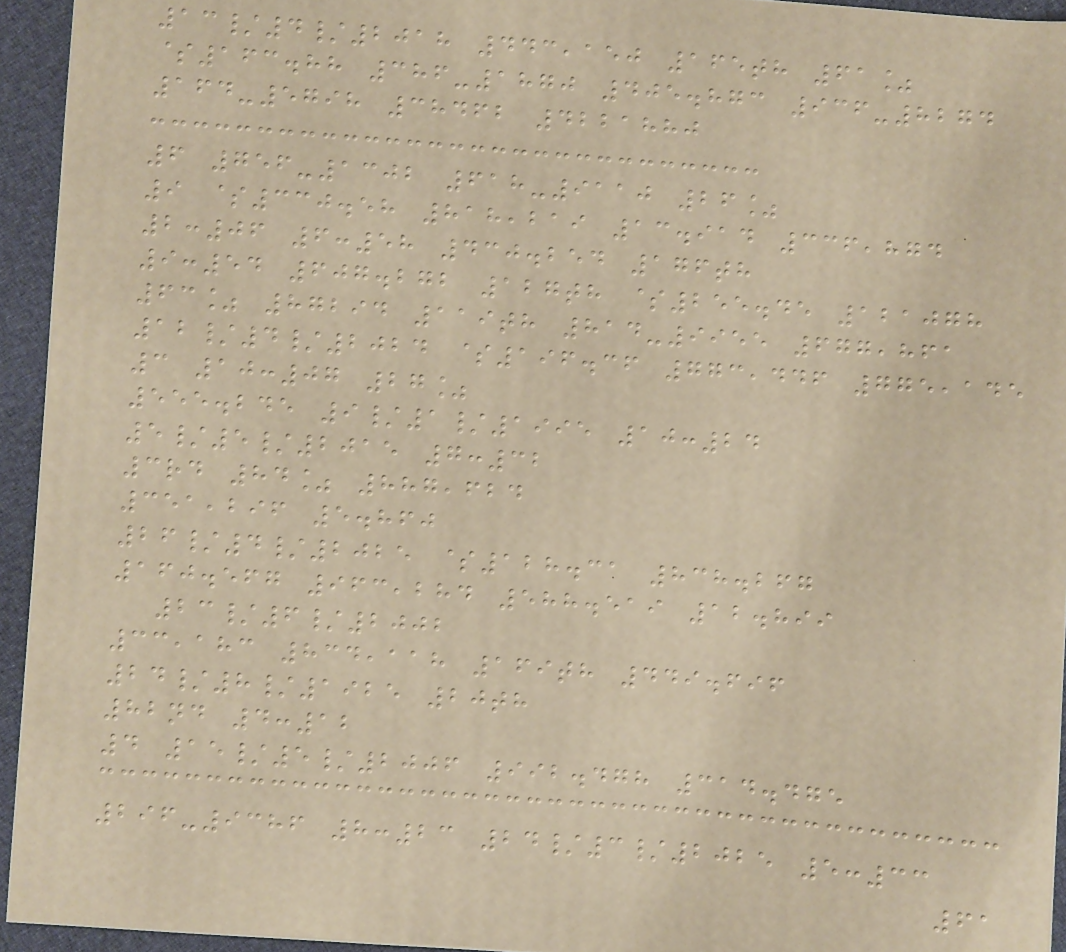13/4/2018 443,150 165th 61%
$163.88 386-1870 405.873 936-8274
164-5798 38462 4221880
6 756-1302 618-9110 26%
9 $330.58 818,219 13.914 336,874
2:06 6:58 430.254 176th
9:54 607.272 127th $255.45 121078
63% 87294 119th 814-9955 677,861
12/4/2024 $196.36 773,446 775,145
3 10:07 27%
555.245 9/1/1995 10:24
5/5/2015 7:32
3rd 84% 887,624
351,296 5.860
26/4/2025 $128.31 838.267
160.567 963,284 588.519 12.899
23/6/2002
33,183 834,118 169th 449.696
24/8/1925 20th
82nd 4:12
4 15/5/2006 992.478 314.475
296-9386 8:23 24/3/2025 5:33
61
